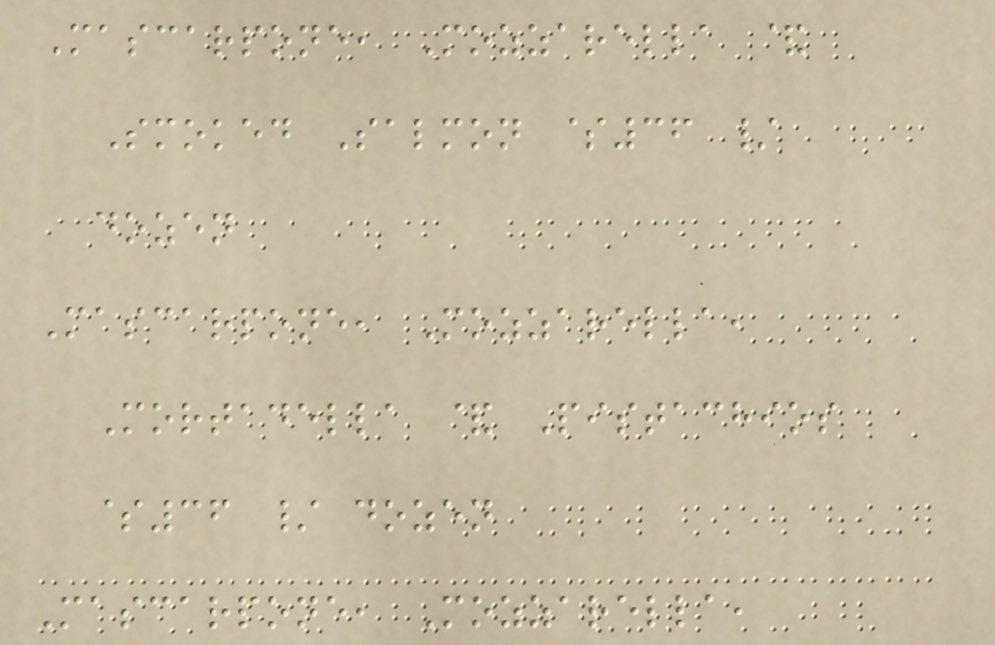Mascarpone, Mozzarella &
Smoked Salmon $36 /
dozen
Mascarpone, Mozzarella,
Mortadella & Pistachios
$36 / dozen
Mascarpone, Mozzarella,
